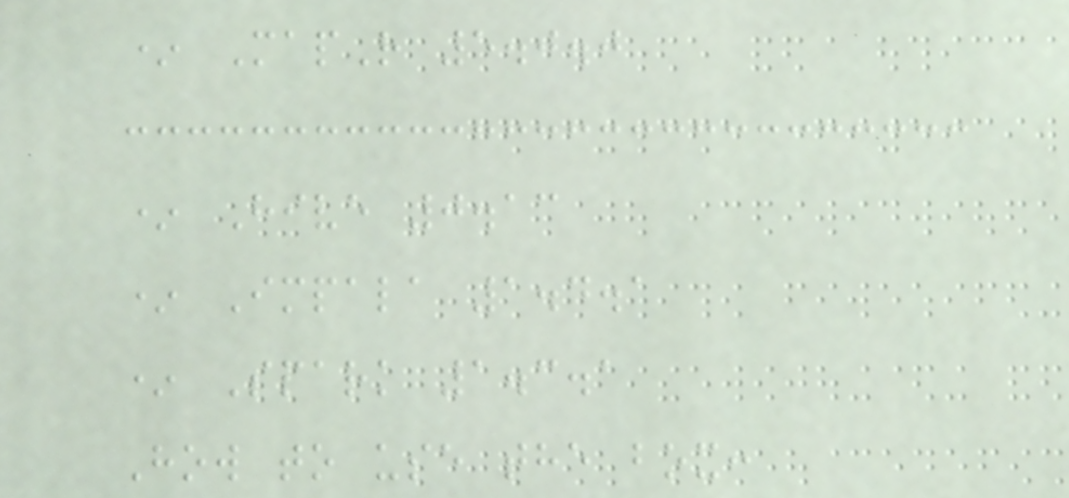* MapR 5.0.0
* Hive 0.13
* Impala 1.4.1
* Spark 1.3.1
How to use the box:
